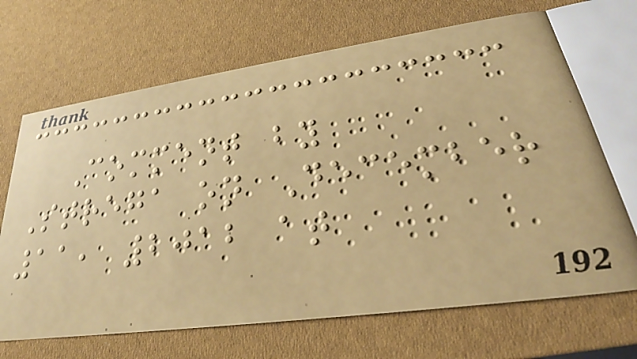Comment by
Strega on December
11, 2012 at
